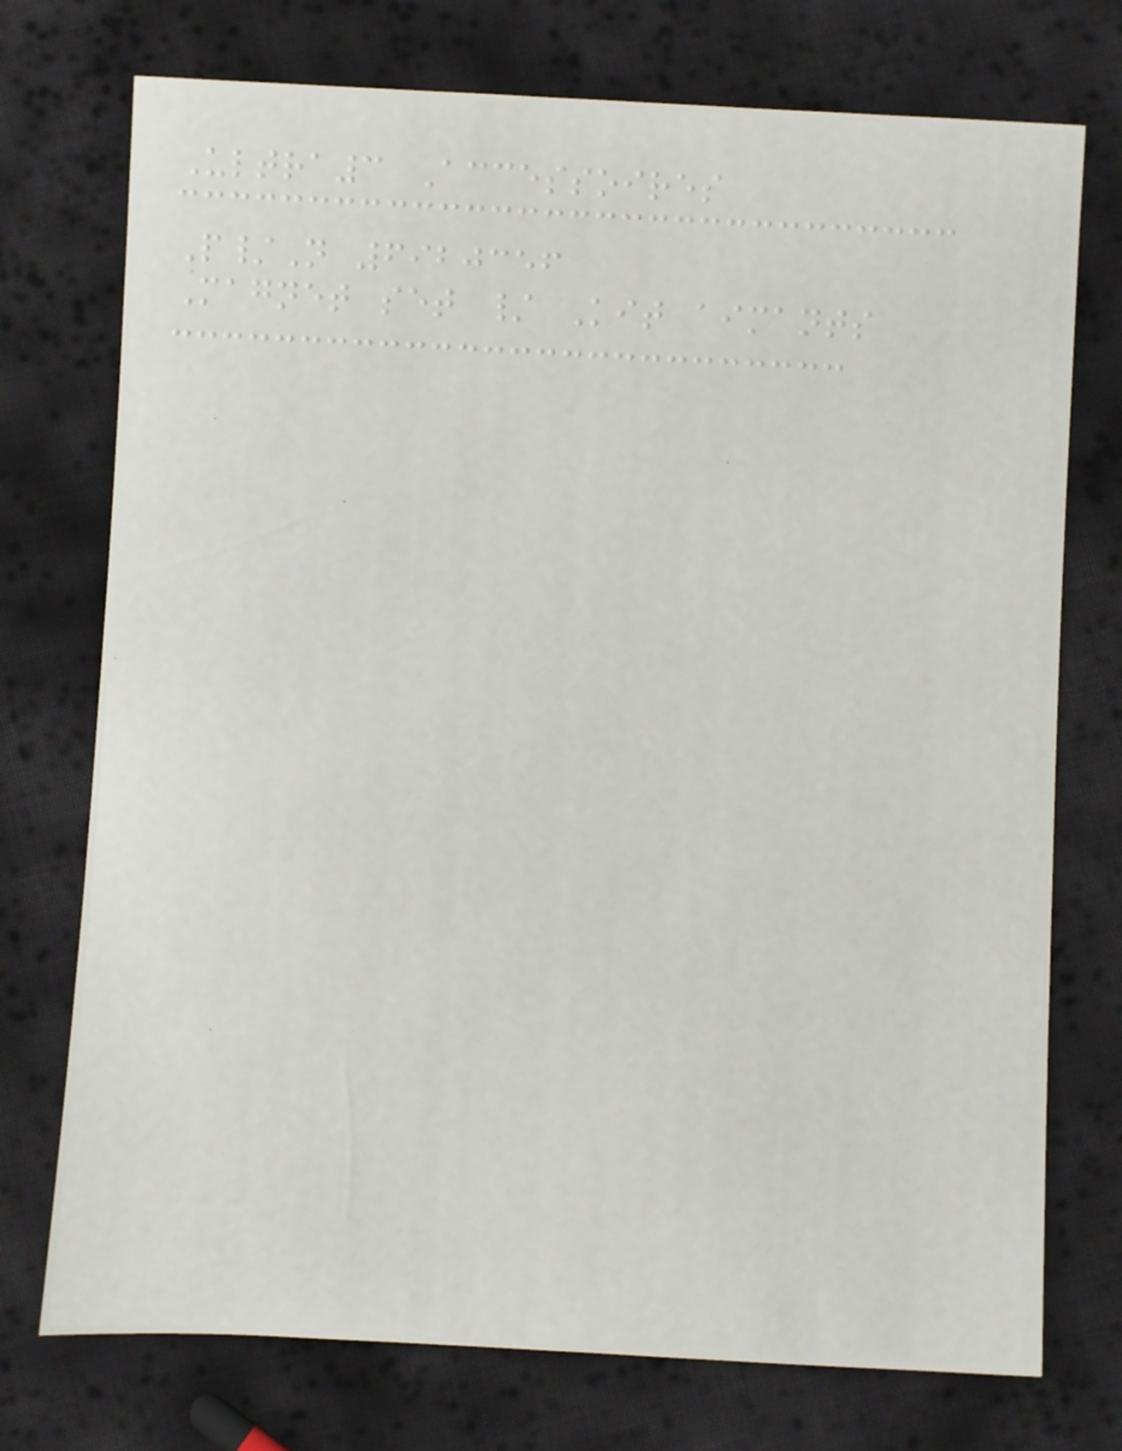Ultra3 Accessoires
P/N 6920356
Magnet set / Kit aimants
